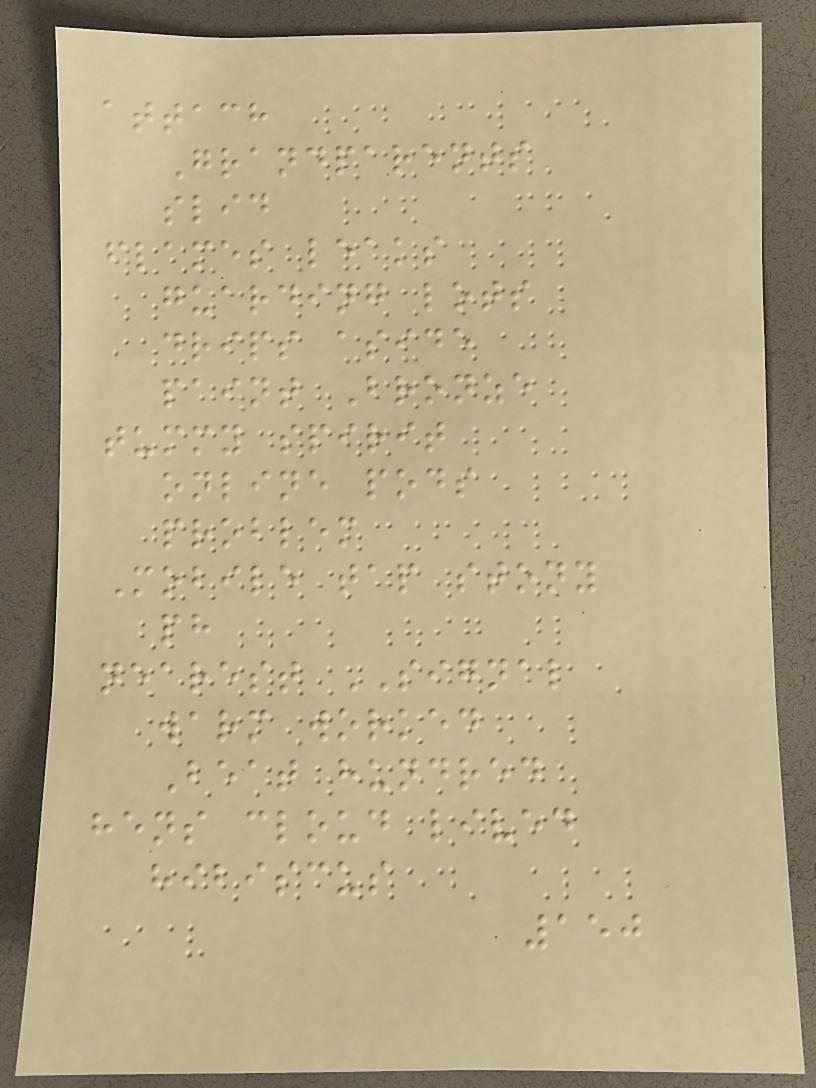attach
Grandparents
slid
flames leaks
guarding lots
drips aside
paint Bronze
tummy spirit
online pods
problem
Mobile tap stony
ph
nearest SIGNAL
warm worked
Beat hundred
hens cloud lived
hibiscus
150
